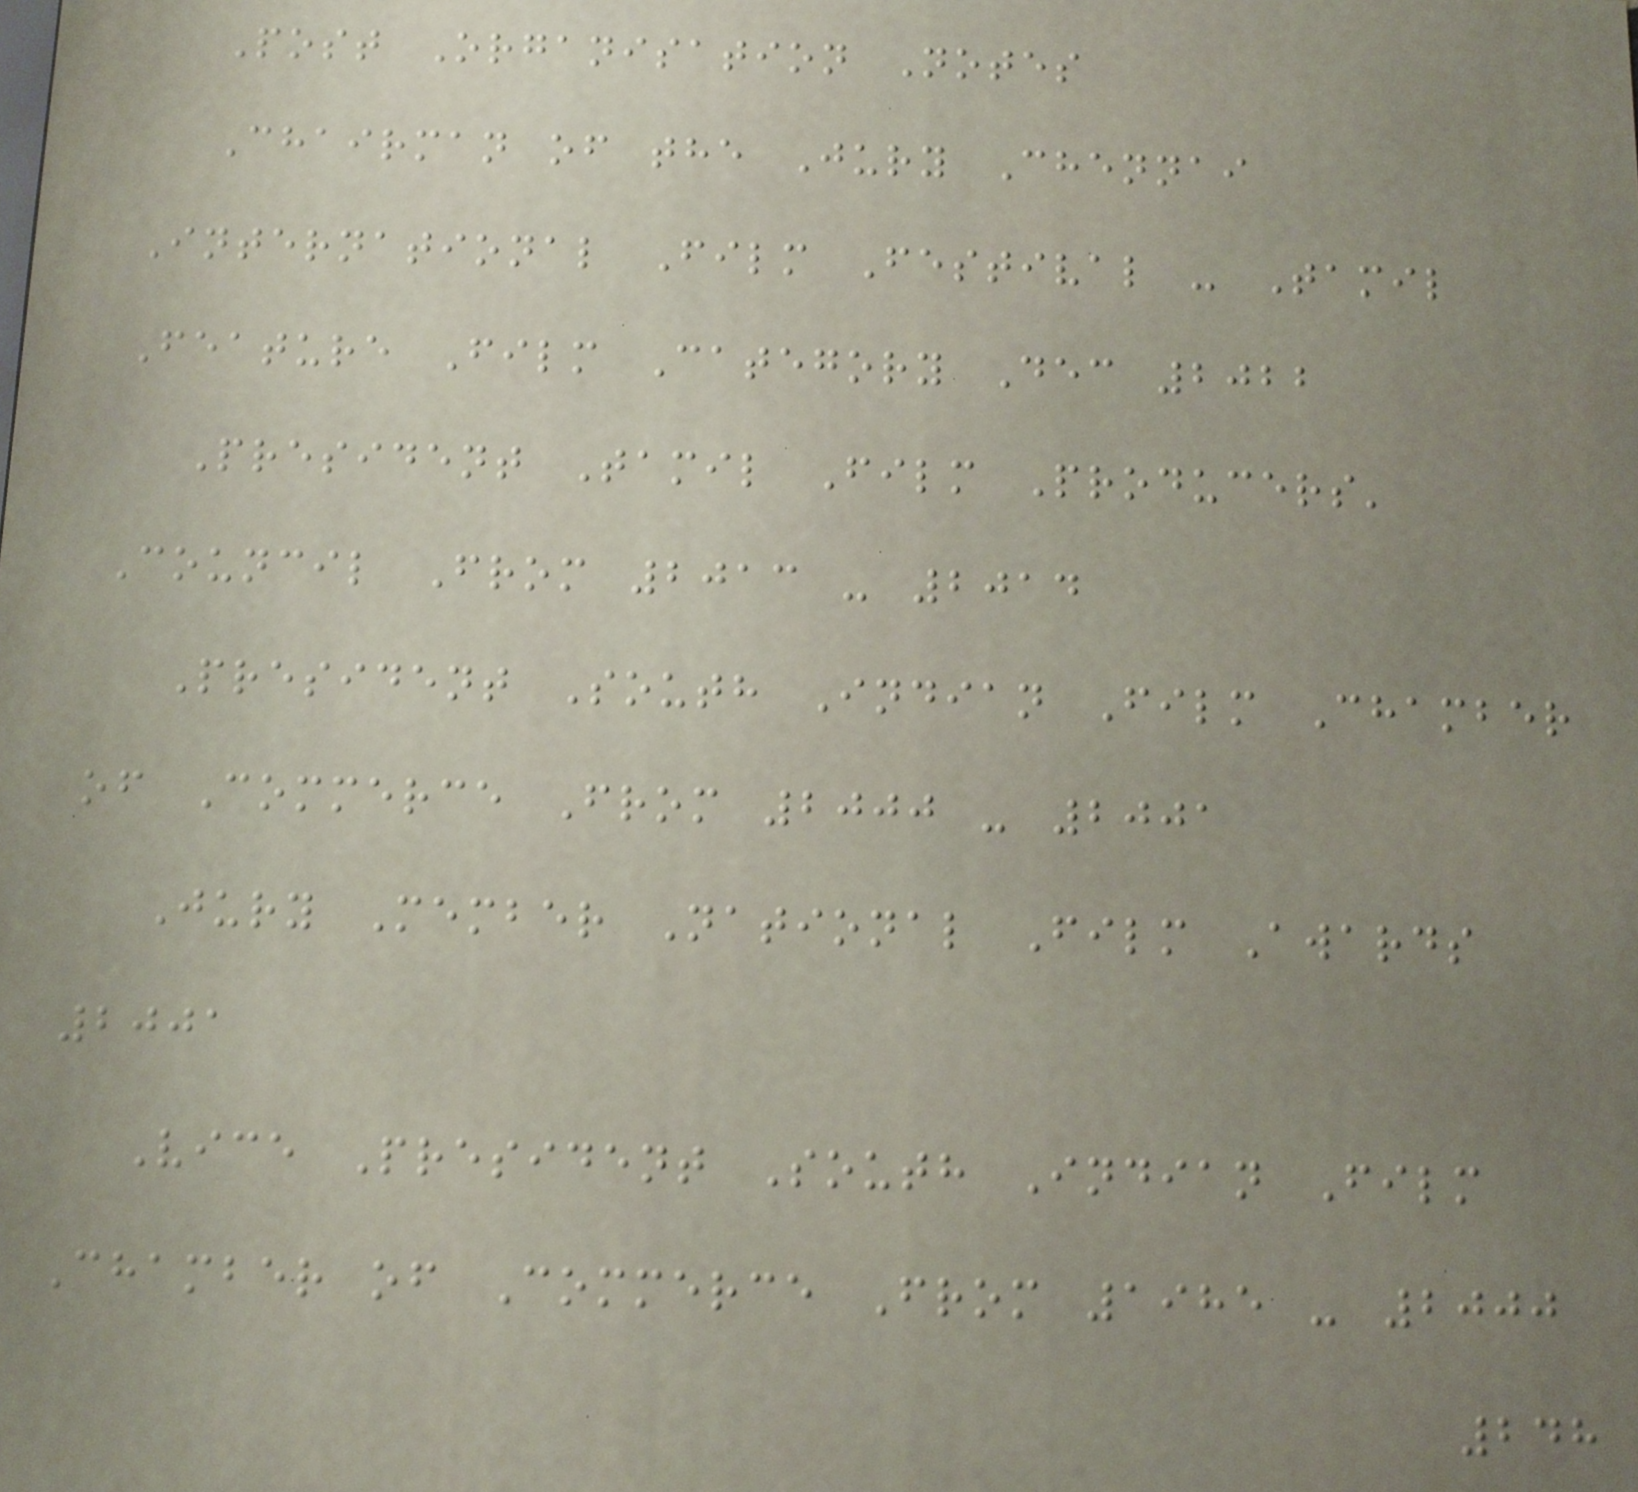Post Organisation Notes
Chairman of the Jury Chennai
International Film Festival - Tamil
Feature Film Category Dec 2022
President Tamil Film Producers'
Council From 2013 - 2014
President South Indian Film Chamber
of Commerce From 2000 - 2001
Jury Member National Film Awards
2001
Vice President South Indian Film
Chamber of Commerce From 1985 - 2000
248
